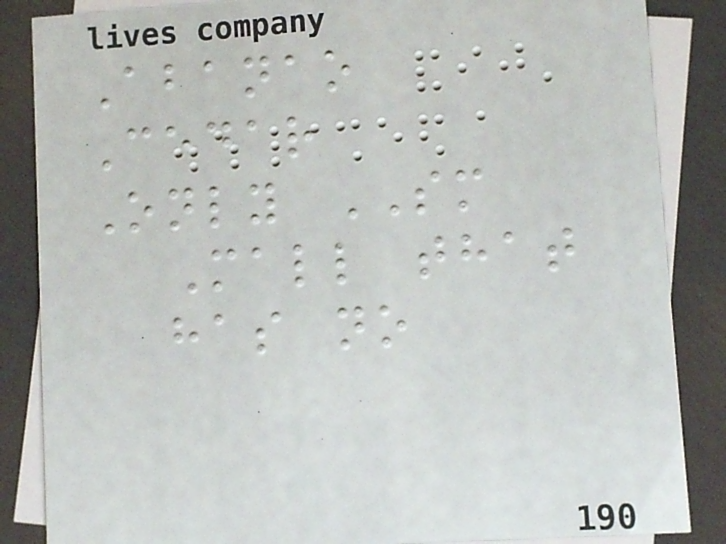Abanao
Cedar
Only SM
Mall that
has no
